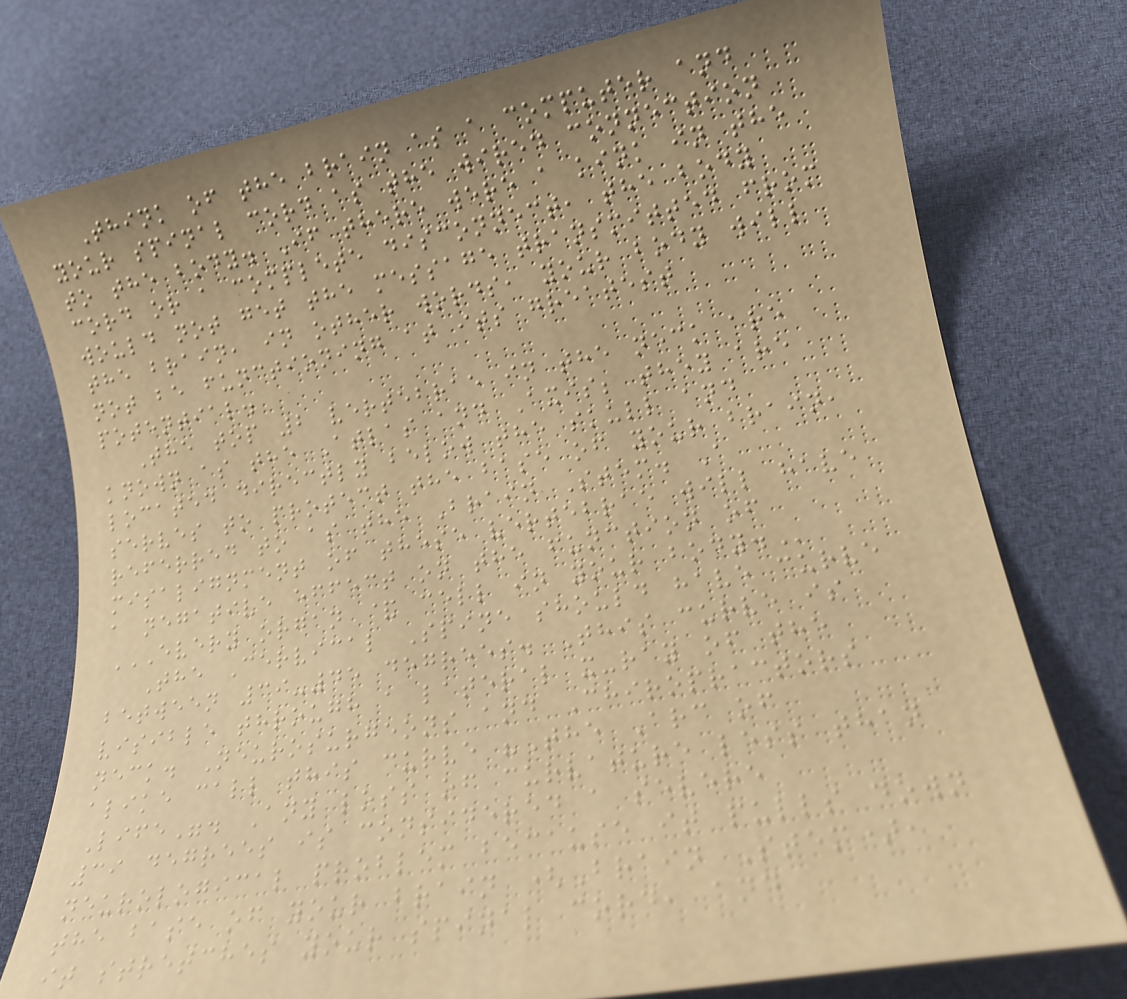Think of the brain as a computer and
your spinal cord as the wired connection
to the body. If there were a kink in the
cord or a complete disconnect, the body
would not get the message transmitted from
the brain, in other words, your body will
not be functioning at its greatest
potential.
The top 2 vertebrae in the neck are
known as the Atlas and Axis; they are
located directly below the skull and
serves to protect the base of your brain,
referred to as the Brain Stem. A
misalignment of these vertebrae will have
a negative effect on the function of
EVERY ORGAN & CELL IN YOUR BODY.
The Cervical Spine should have curve
between 39-45 degrees. This curve is
visible through a lateral x-ray of the
neck. Neurosurgeons and Chiropractors
alike call this curve "The Arc of
Life". Any loss of curvature less than
39 degrees is considered a severe
neurological problem because it pulls down
the base of your brain (Brain Stem),
it stretches your spinal cord, and
